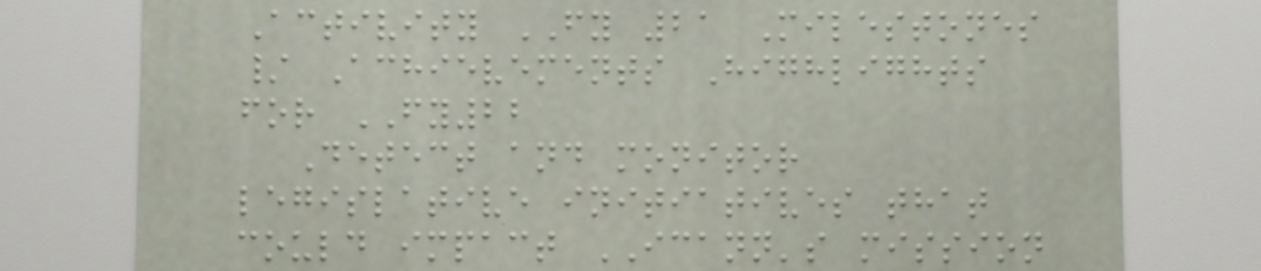Activity FY 21 Milestones
/ Achievements Highlights
for FY22
Detect and monitor
legislative initiatives that
could impact ICANN's mission
